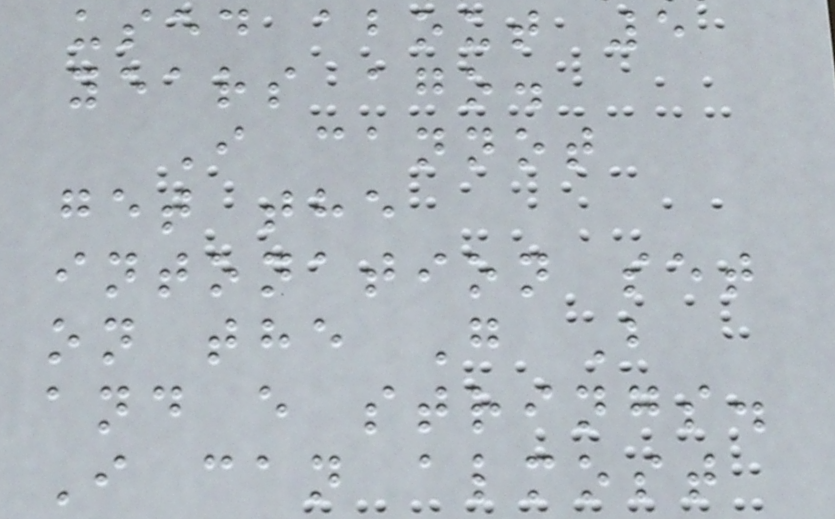used about 5
years ago.
I cannot
get the
intonation set
on the G B
and e strings.
I can almost
